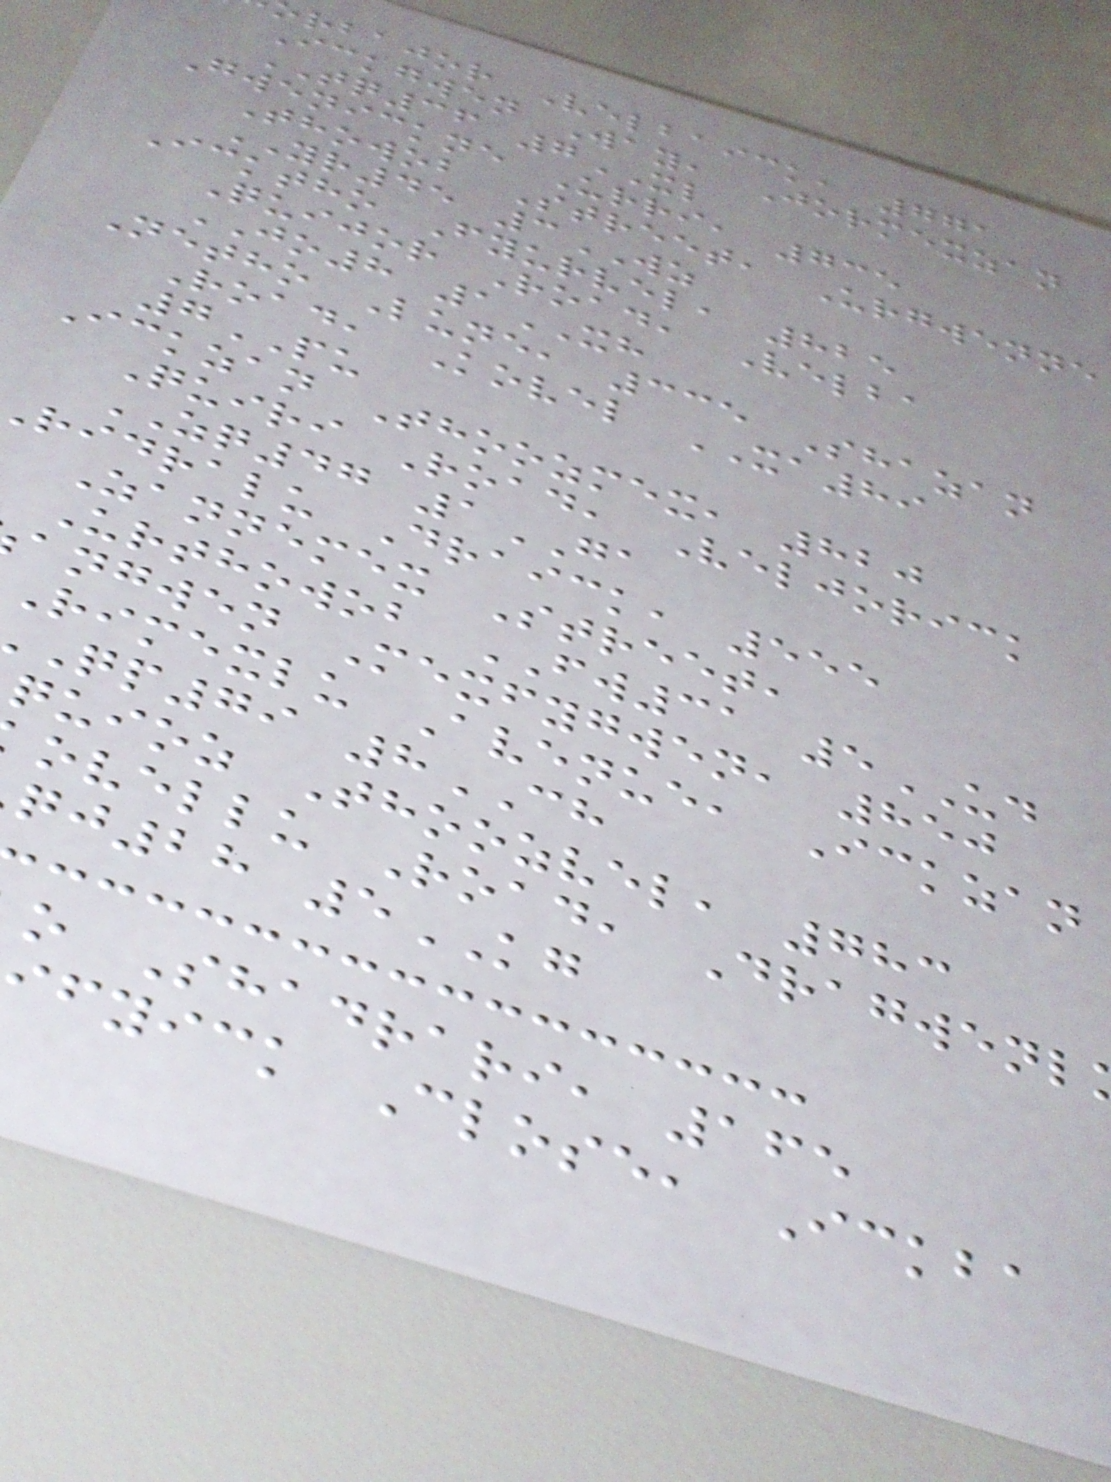rbajor Velbaick, 771
Ickgwen Way, Jormexzan
TQ36 7XL
Gwenickne Urri, 735
Thowob Street, Urgwenne
YR45 3WZ
Icktho Fyurvel, 825
Quijor Road, Velba
JO8 1XH
Netho Lune, 335 Shazan
Road, Kovel XA89
7PU
Ickzan Thoozmex, 820
Quiri Road, Veljorick
ZQ47 1GA
ridralu Draick, 555
Zannemex Street,
Urthowob FW31 5UD
angwen Mexfygwen, 850
Rimexlu Avenue, Ickzan
qp79 8CH
quioz Thoozvel, 783
ovellu Road, Dragwenl
qj28 5KG
o Shadrari, 165
fyick Close, Ickba
